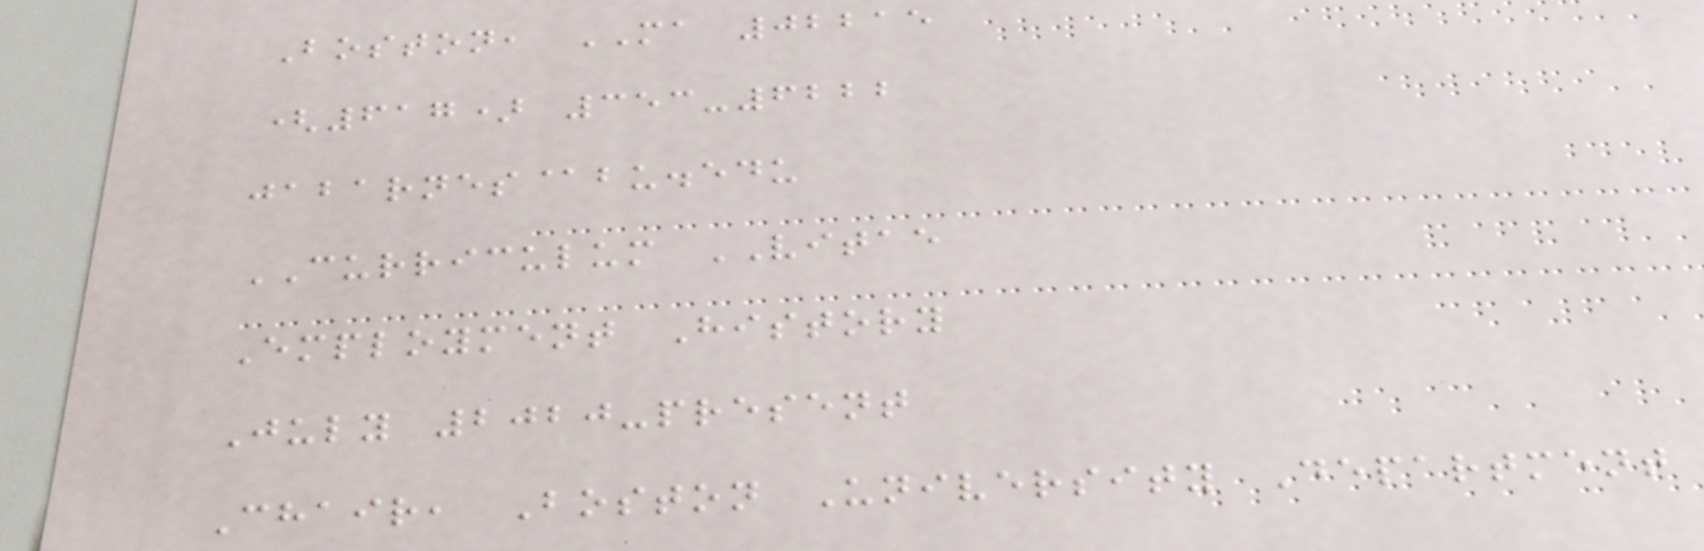Boston, MA 02215
(617) 353-6222
jabarnes@bu.edu
CURRICULUM VITAE
Employment History
July 2020-present
Chair, Boston University Department
